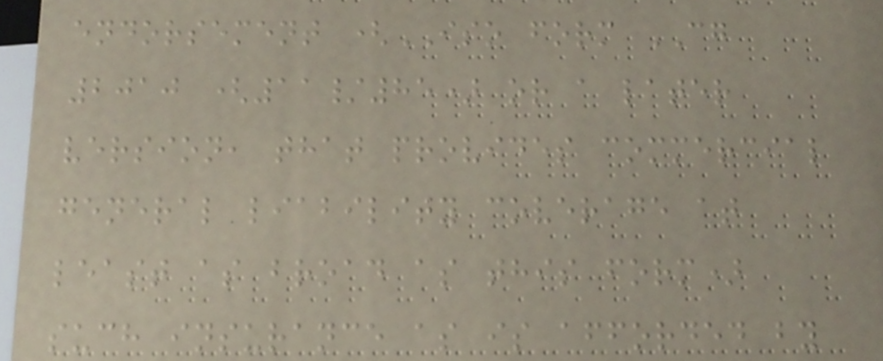endorsement (ISO form CG
2010 (11/85) or a later
version, that provides commercial
general liability coverage at
least as broad as this form)
such insurance as is afforded by
